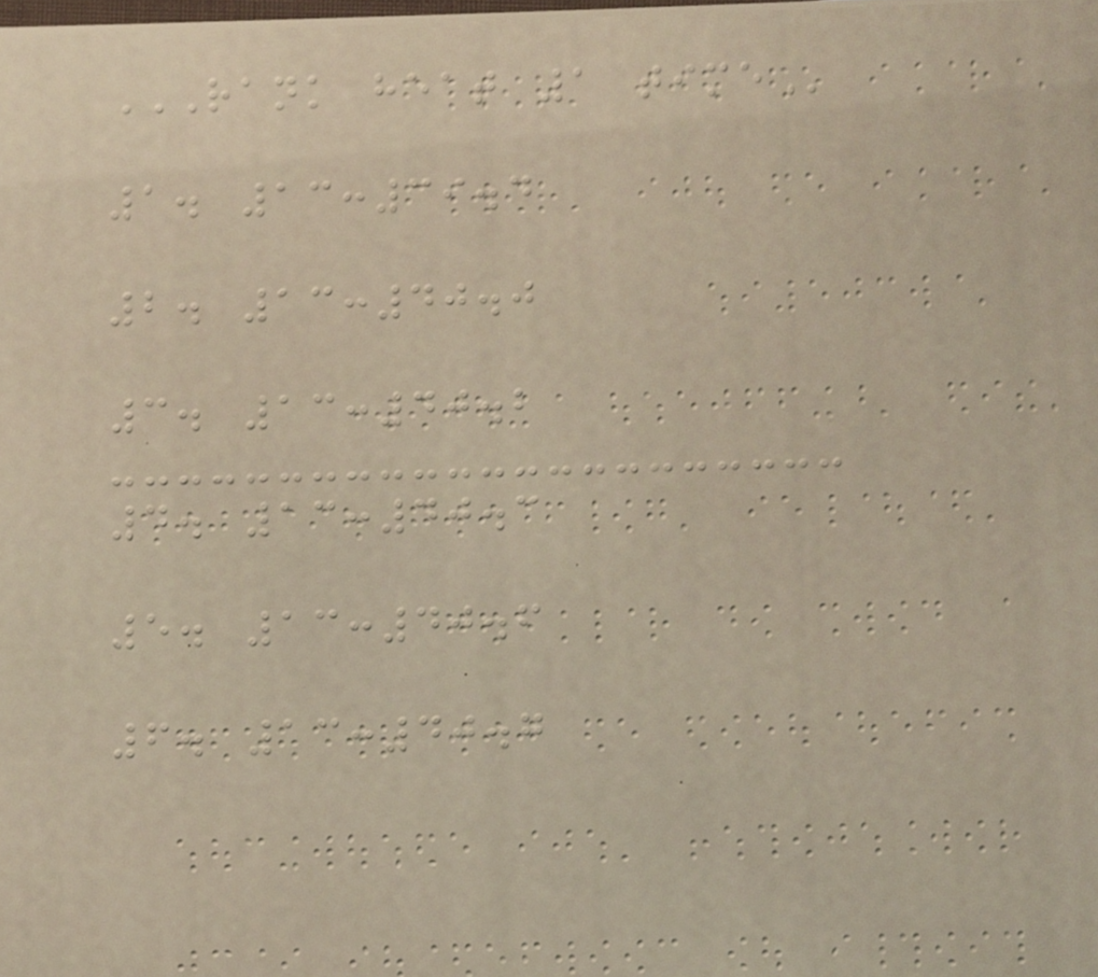RANK HEAT 1 TIME
1. 13:39.4
2. 13:40.0
3. 13:40.2
4. 13:40.3
5. 13:40.6
6. 13:40.7
